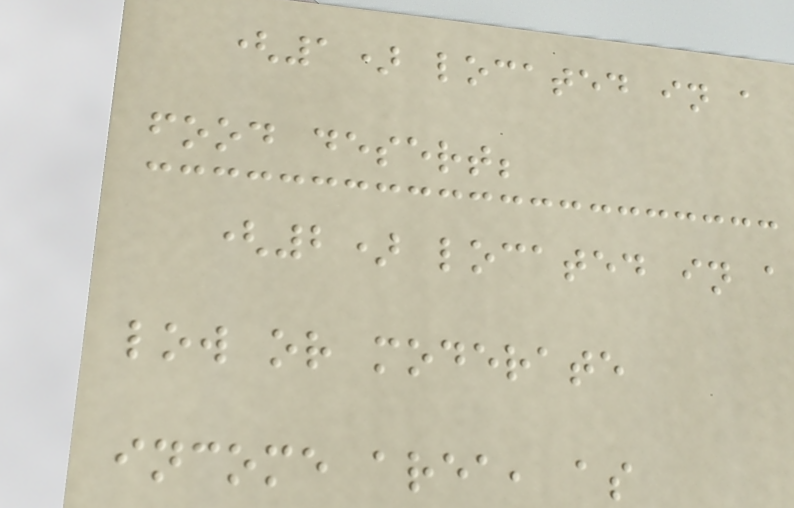(1) located in a
food desert;
(2) located in a
low or moderate
income area, as
